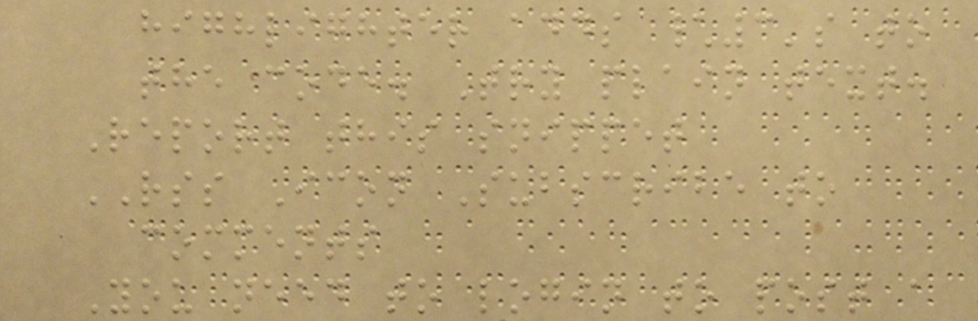highlighter adds \3's to
the code. Try plain text.
Report this snippet
RSS Icon Subscribe to
comments
You need to login to post a
